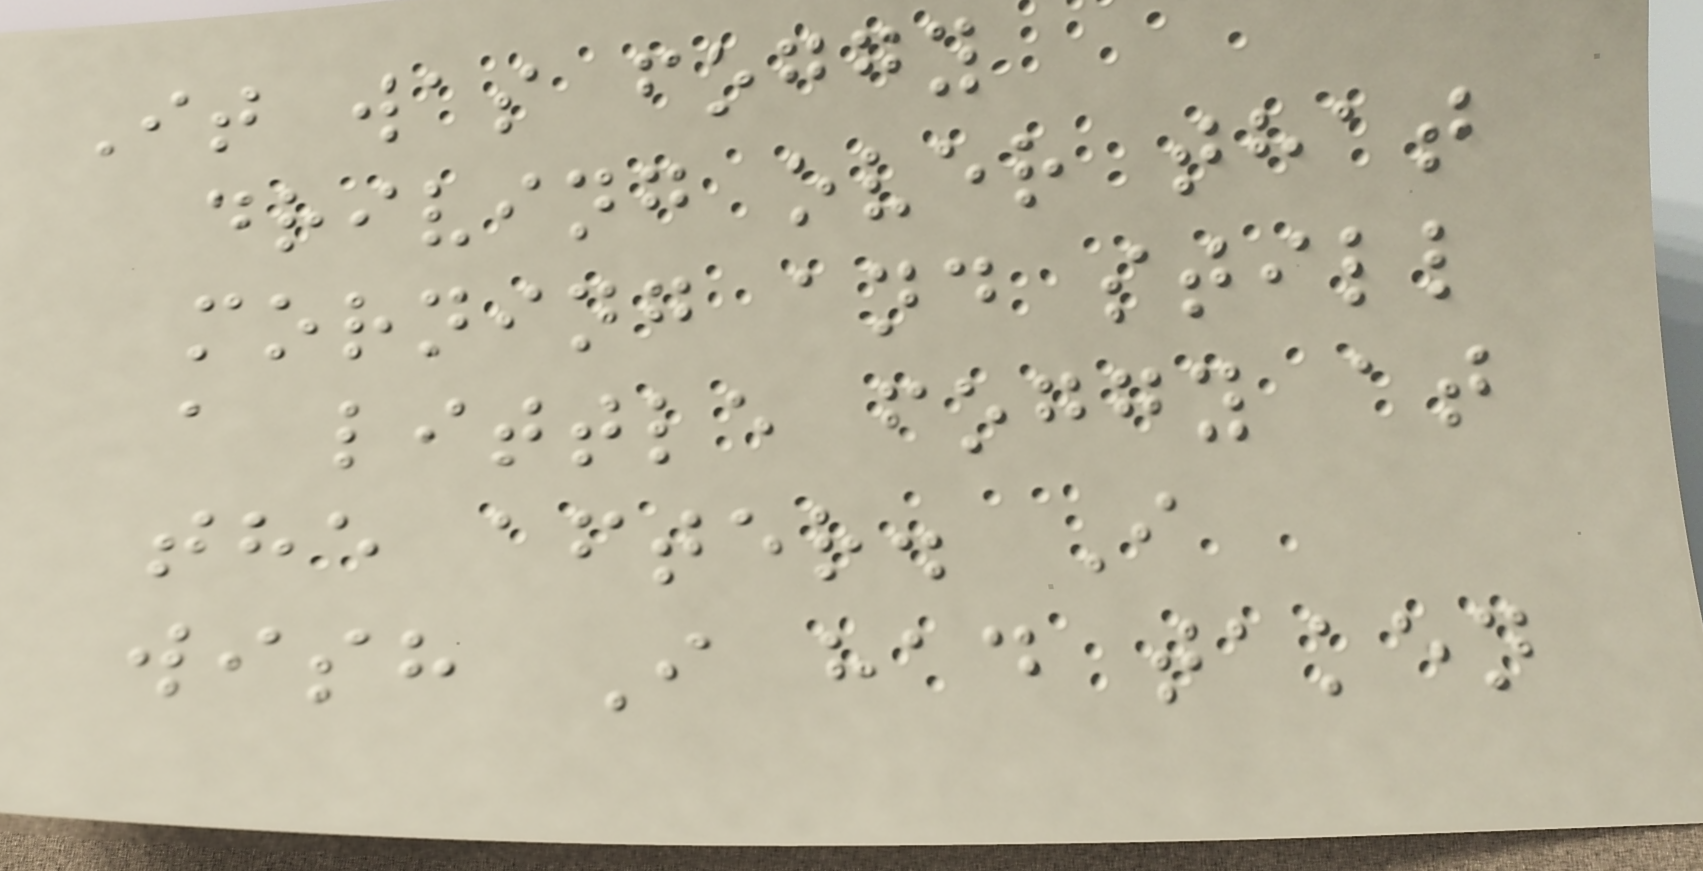It was foggy
driving over that
morning and still
a little foggy at
the after. I
wish I had taken
